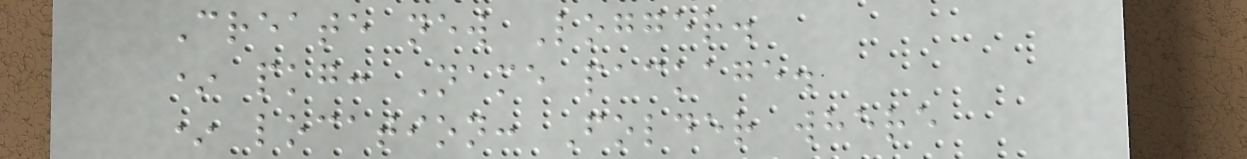Create new Logger.
* pkg: Name package.
* location: Folder where
